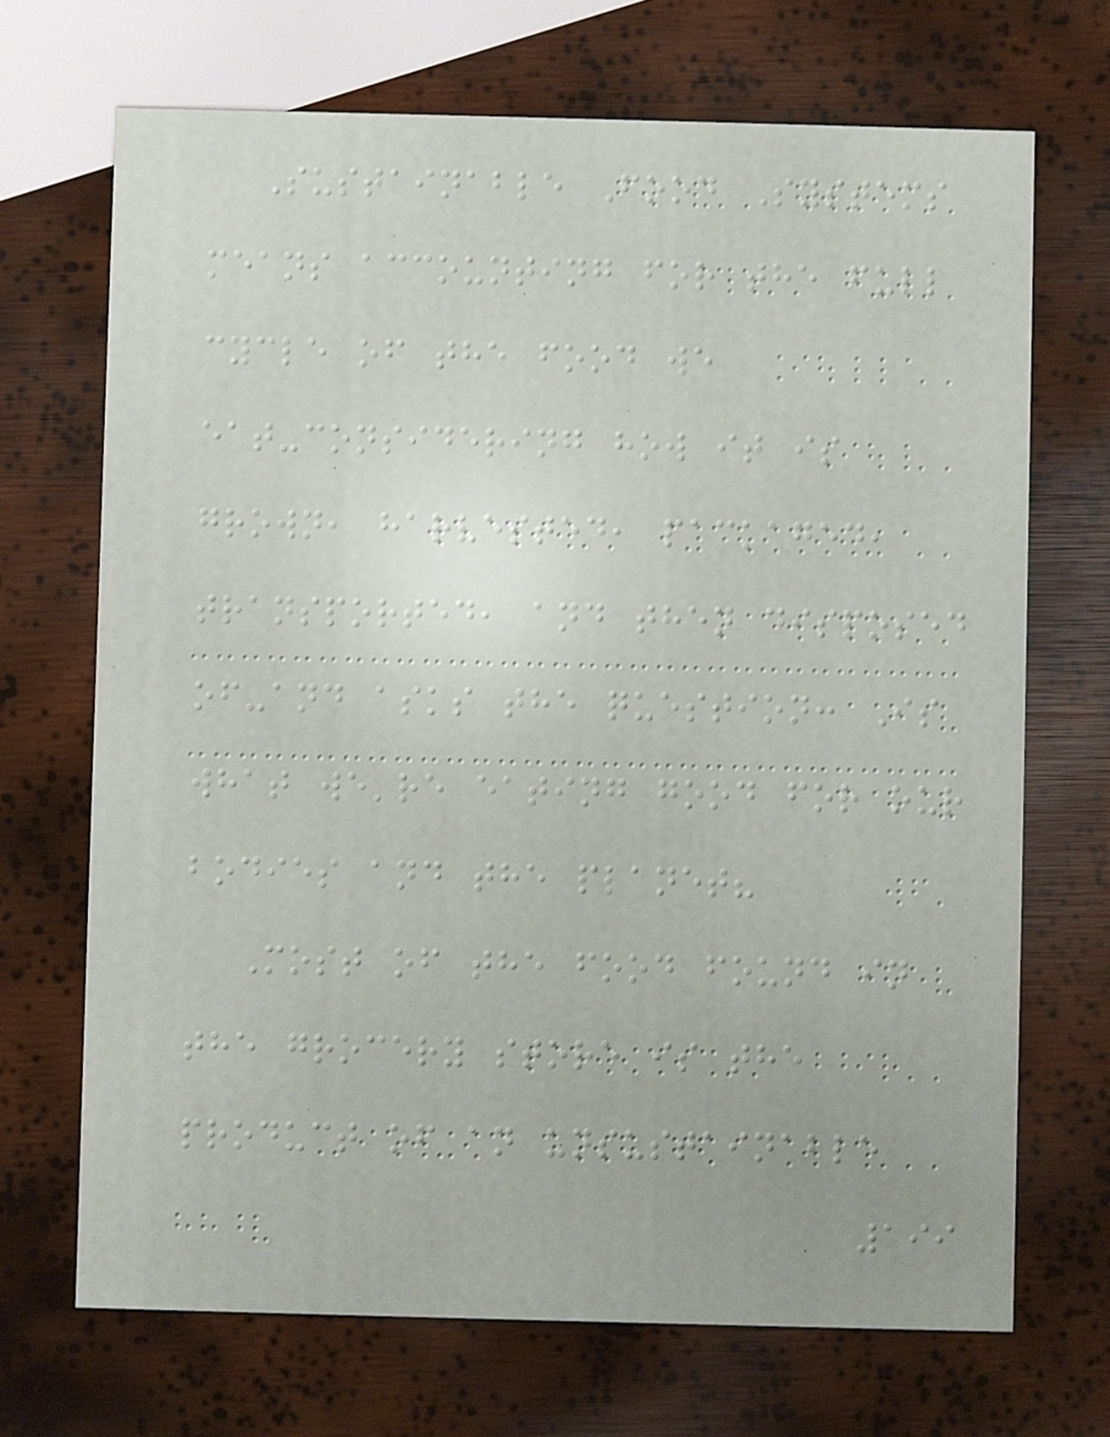Sustainable Food Systems
means accounting for the full
cycle of the food we
eat-considering how it is
grown, harvested, packaged,
transported, and then disposed
of-and asks the question: Is
what we're eating good for our
bodies and the planet?
Most of the food found in
the grocery store is the
product of an unsustainable
199
